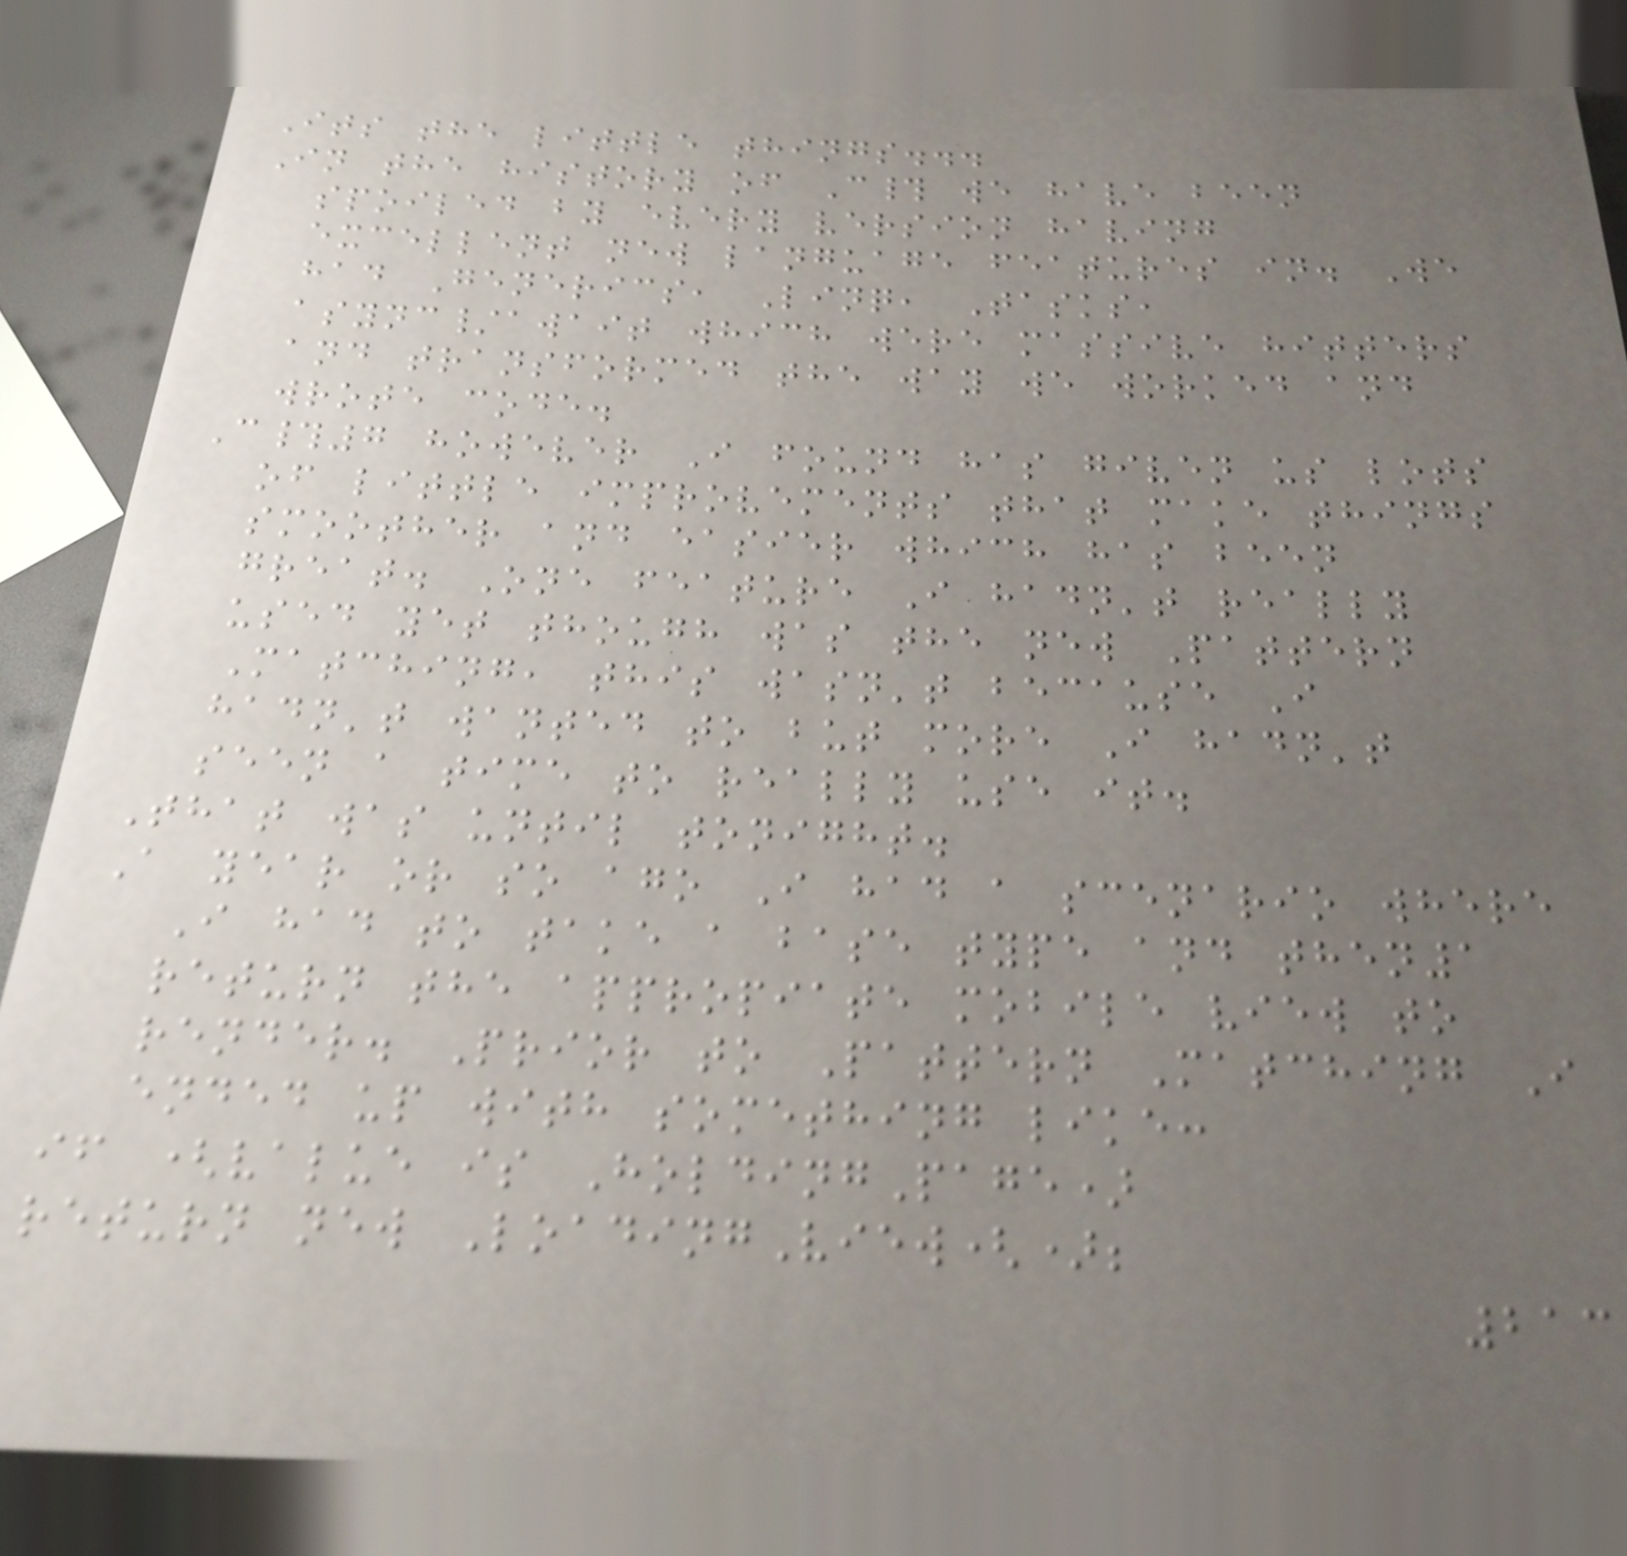Its the little things...
In the history of C# we have been
spoiled by every version having
excellent new language features in. We
had Generics, Linq, Tasks,
async/await which were massive hitters
and transformed the way we worked and
wrote code.
C#7 however I found has given us lots
of little improvements that make things
smoother and easier which has been
great. One feature I hadn't really
used yet though was the new Pattern
Matching, this wasn't because I
hadn't wanted to but more I hadn't
seen a time to really use it.
That was until tonight.
A year or so ago I had a scenario where
I had to take a base type and then1
return the appropiate mobile view to
render. Prior to Pattern Matching I
ended up with something like:
if (value is HoldingPage)
return new LoadingView();
213
